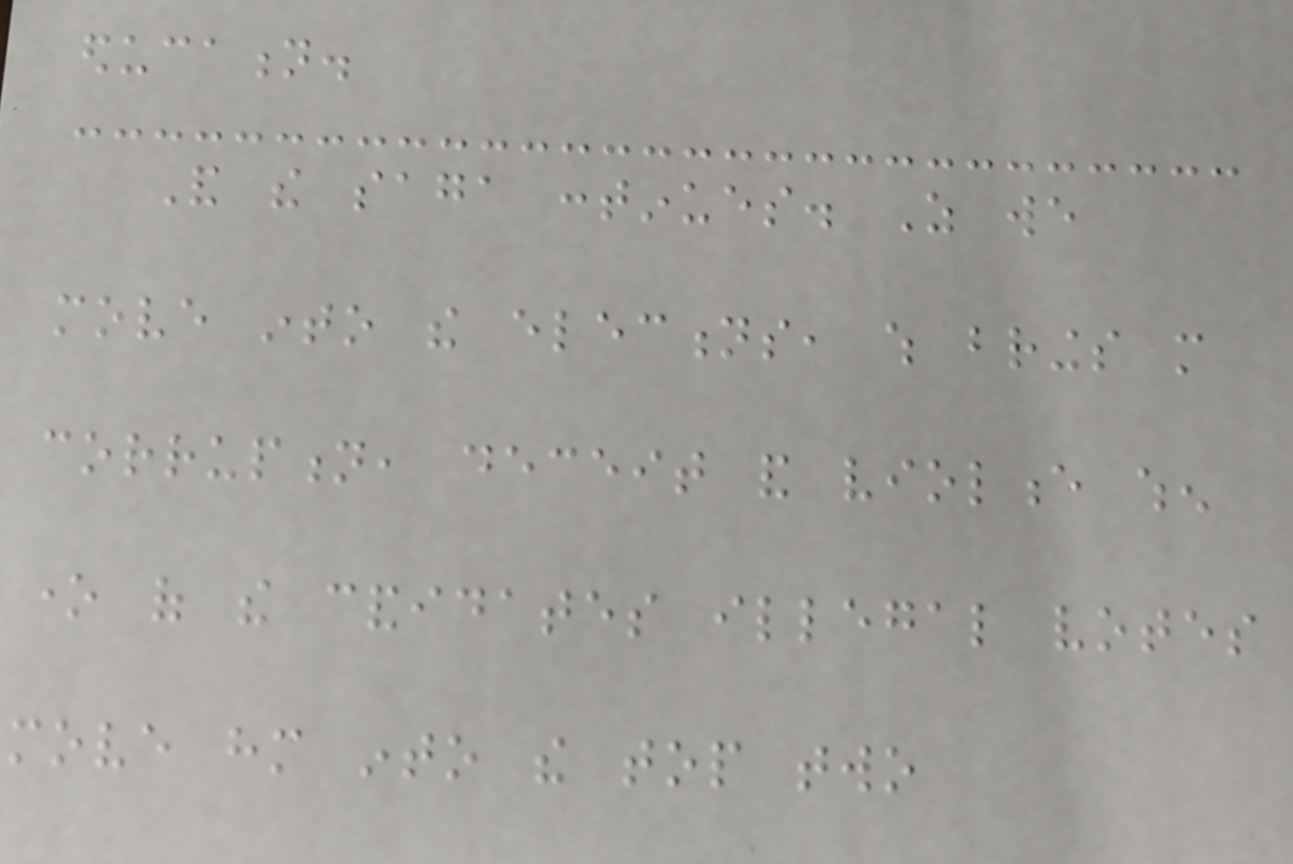education.
And the saga continues. As we
move into the elections, which brings more
corruption, deceit and violence when
one of the candidates illegal votes
move him into the top two
